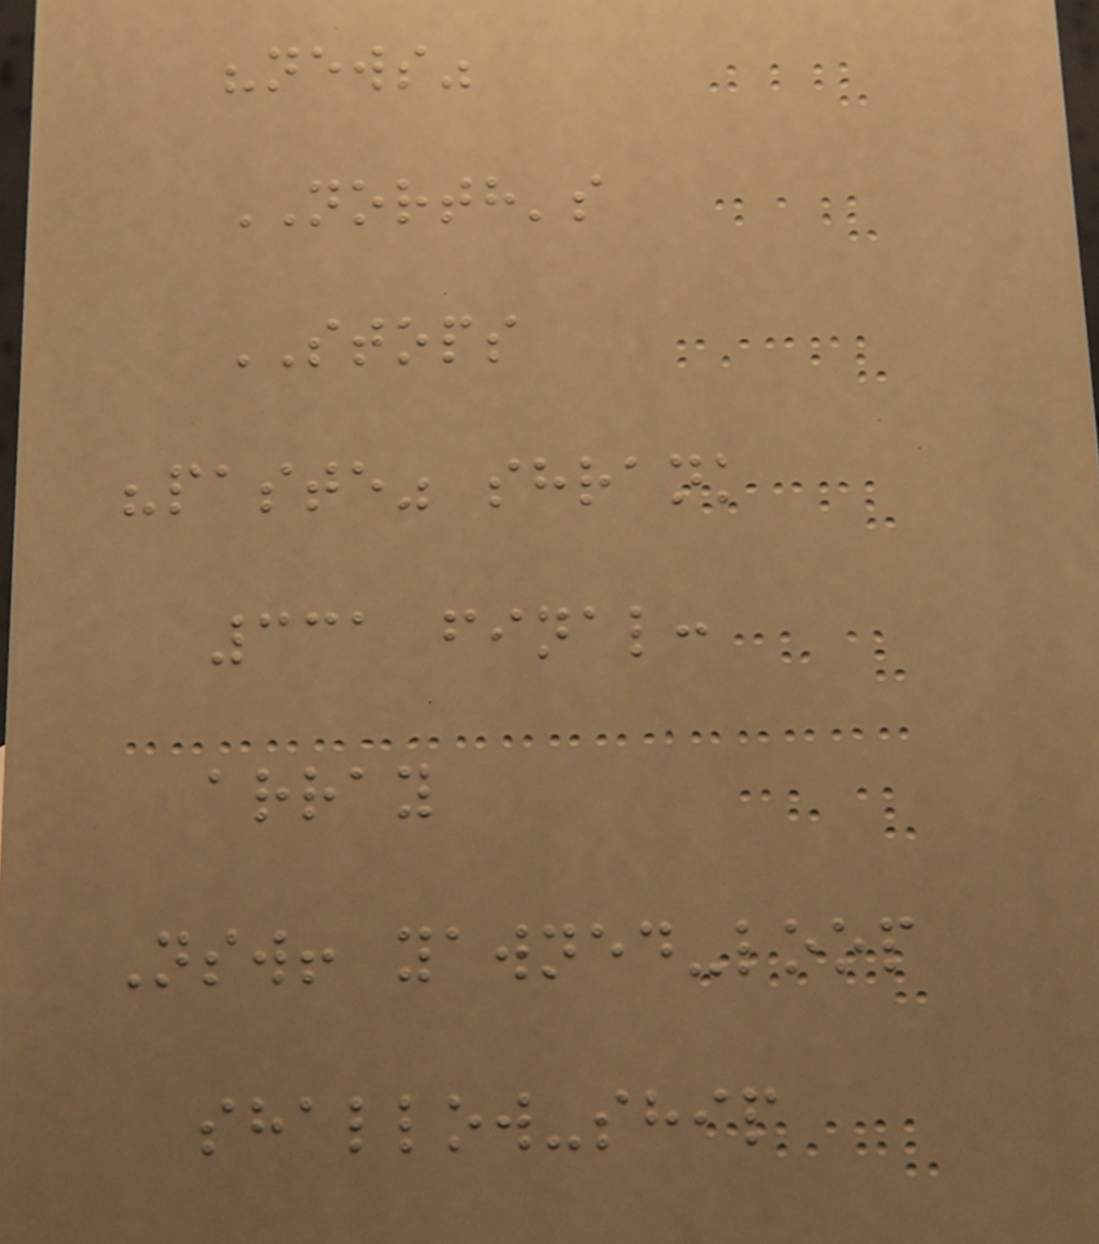"news"
NORTH's
STOPS
"paste" shrank
331 final:
array
Nsw! yawned-loop
shallow-ship
